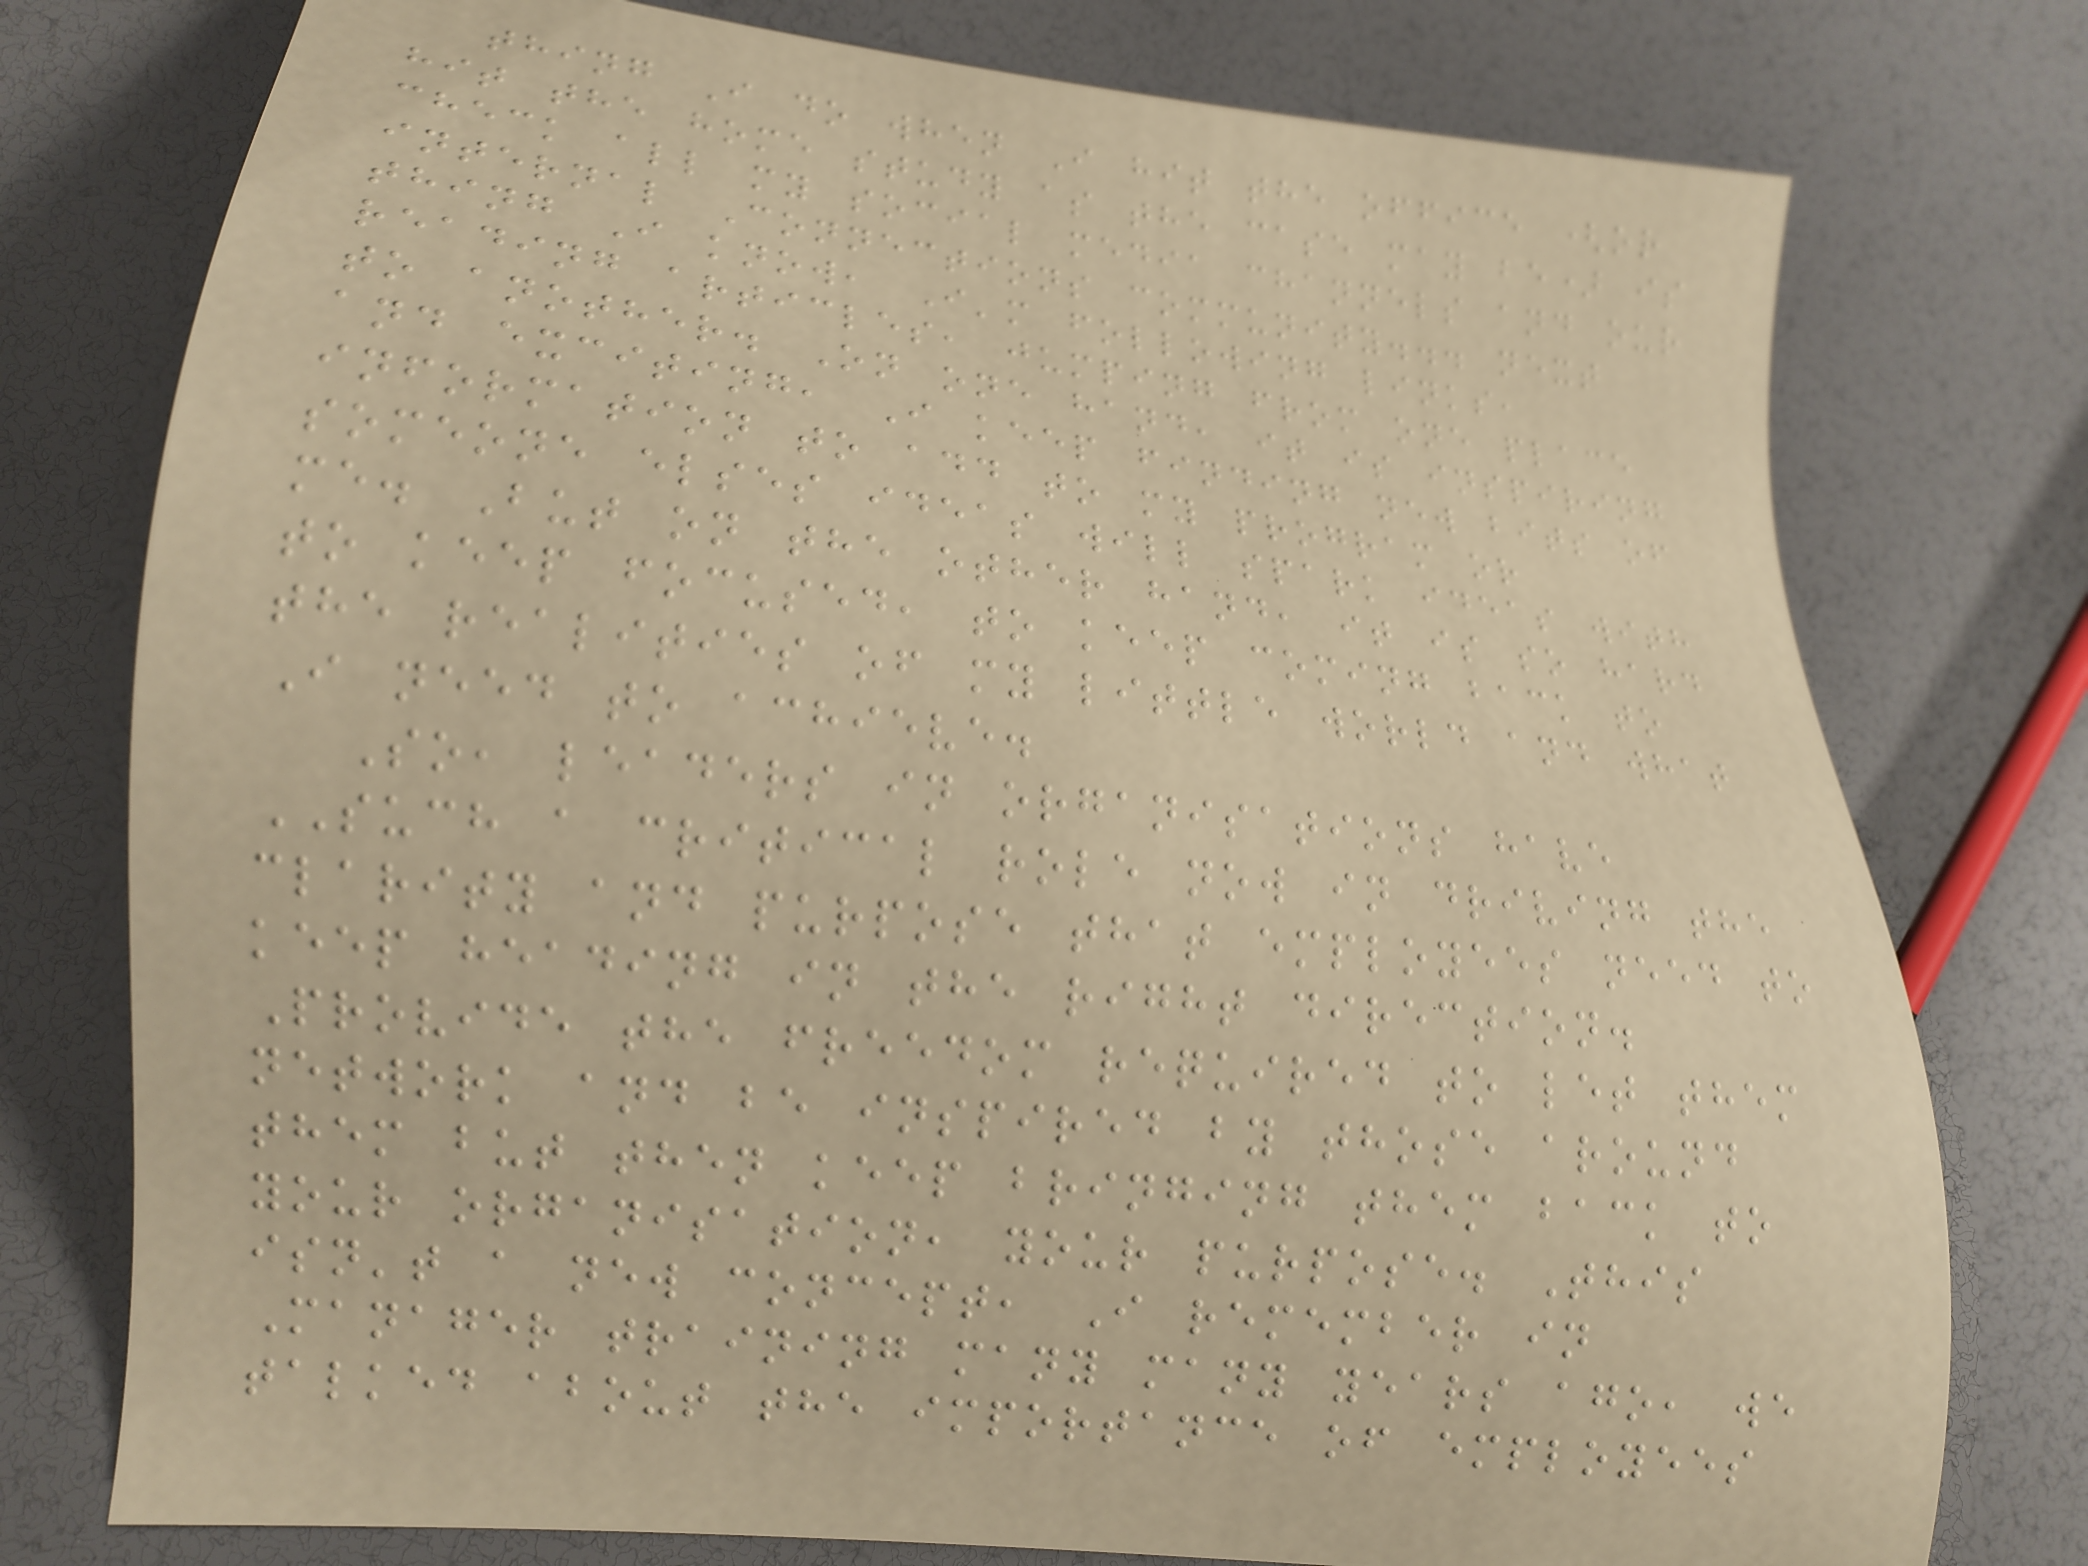thing I do when I hit the office (or
hit the home study as the case may be) is
check all my social media channels and our
internal Connections community... next
thing I know, I'm following links,
reading articles, jumping from one place
to another. On one hand, it is inspiring
and exciting, I keep finding new bits of
information to add to my program or
someone elses ideas will spark ideas with
me. But on the other hand, it is so hard
to keep focused, to keep coming back to
the realities of my little world and what
I need to achieve.
So, leaders in organisations have
SUCH a critical role now in driving the
clarity and purpose that employees need to
keep heading in the right direction.
Provide the freedom required to let them
network and be inspired by those around
them but then keep bringing them back to
your organisation, your purpose. This
isn't a new concept, I remember in
Manager training many many years ago, we
talked about the importance of employees
